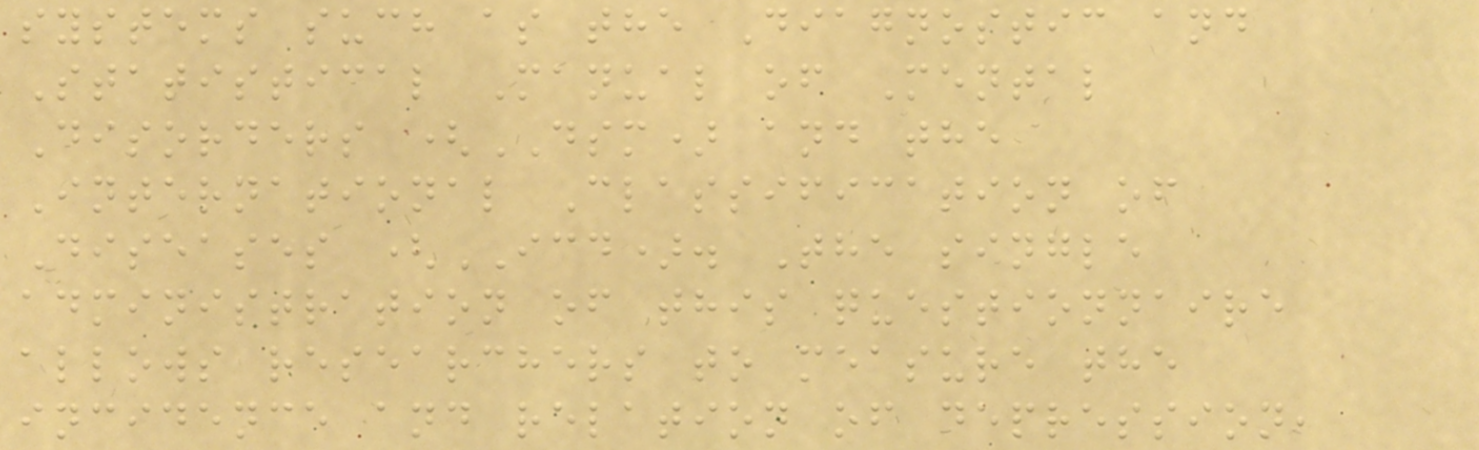systems such as the Diagnostic and
Statistical Manual of Mental
Disorders (DSM) and the
International Classification of
Diseases (ICD). The single
administration of this questionnaire
allows researchers to measure the
incidence and relation of depression,
